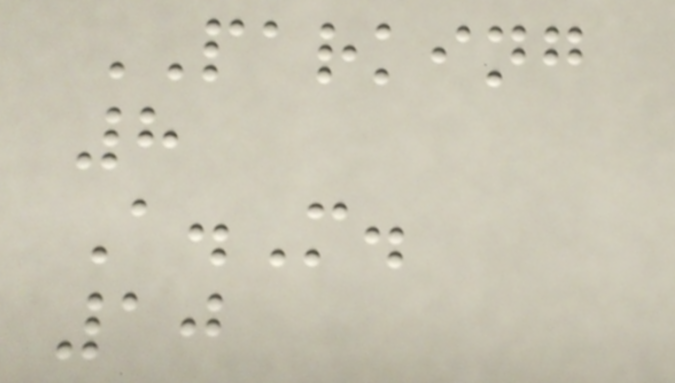PARKING
8
A.M.
10
